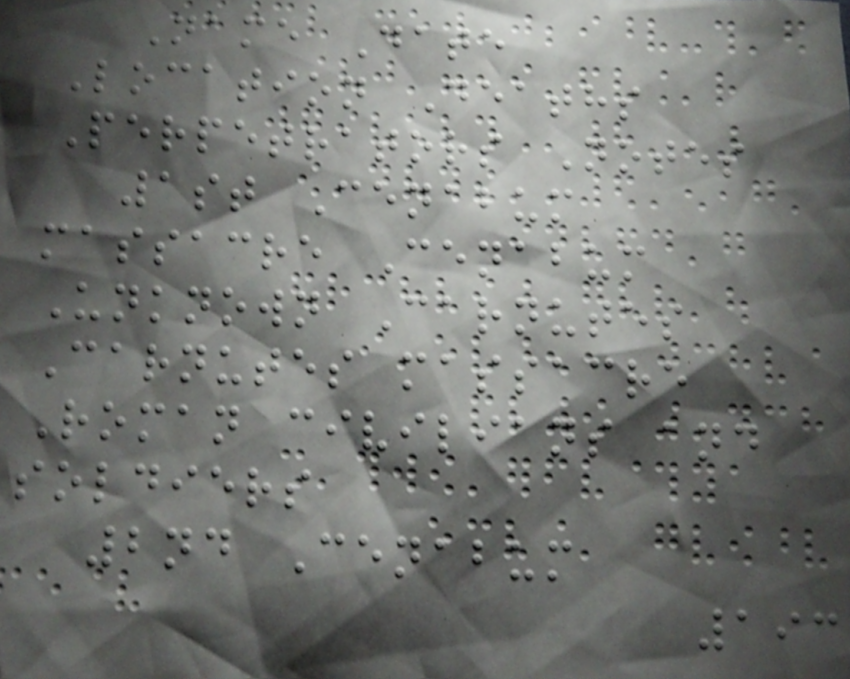Name Date
Location Deaths
Perpetrators Notes
1st Cenabum
massacre Cenabum
Unknown Carnutes
Carnutes massacre
Roman civilians and
soldiers
2nd Cenabum
193
